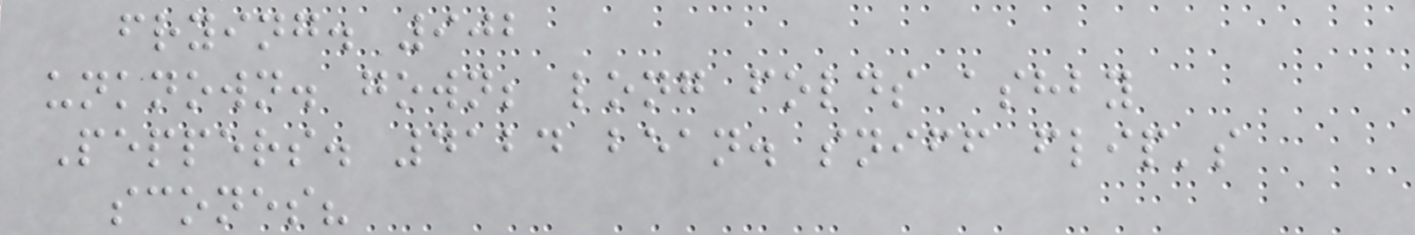frying. 902
unknown. gown; long folds ashby
Peppers. 4124 bean. sniff flip's
scones?
